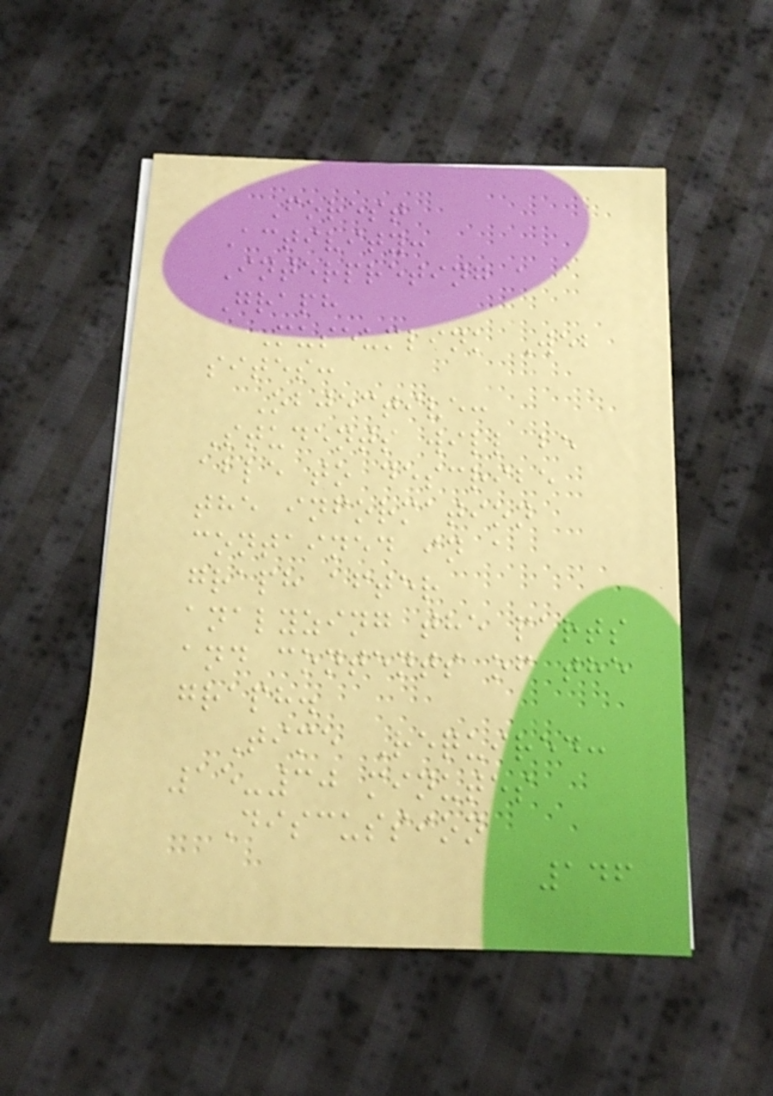Forest
Activity:
Interpreting a
Graph
Museumlink Web
sites:
Objective:
Students will be
able to describe
the information
contained in a
graph after
analyzing the parts
and contents of the
graph.
Time Required:
15-30 minutes
Discussion
146
